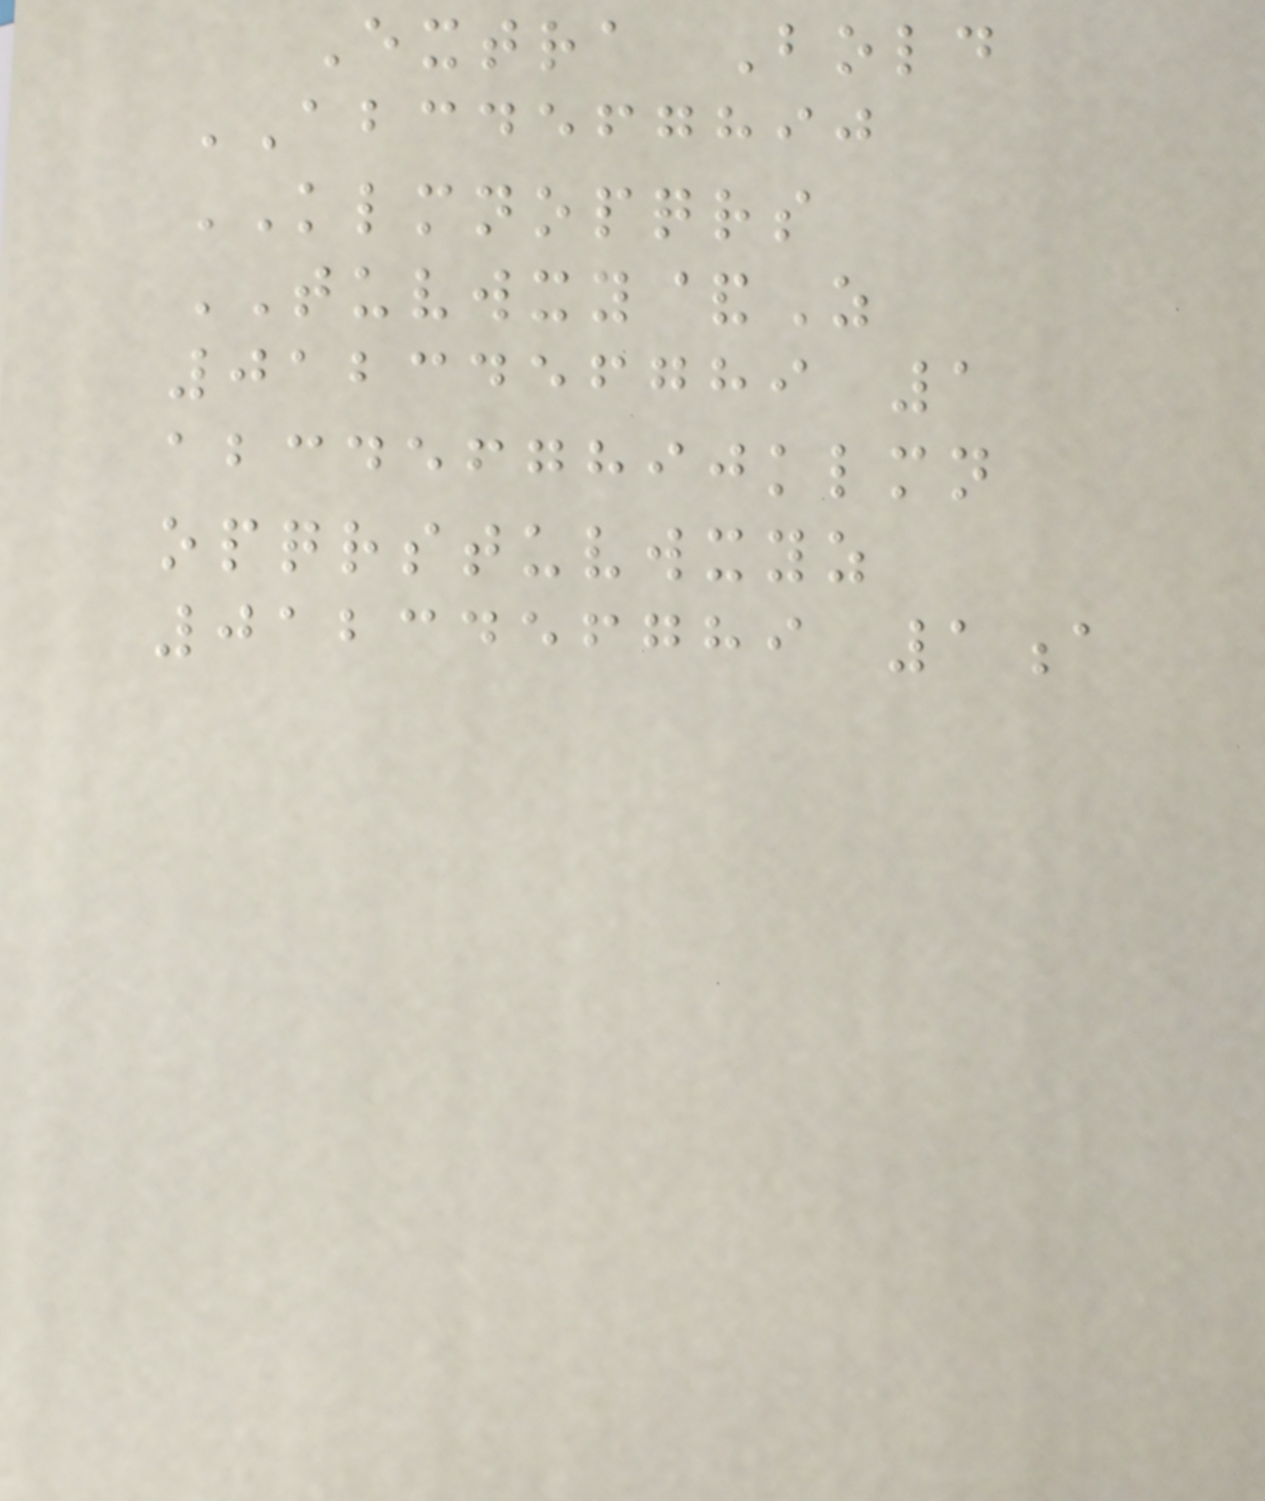Extra Bold
ABCDEFGHIJ
KLMNOPQRS
TUVWXY&Z
0123456789 1
abcdefghijklmn
opqrstuvwxyz
0123456789 1a
